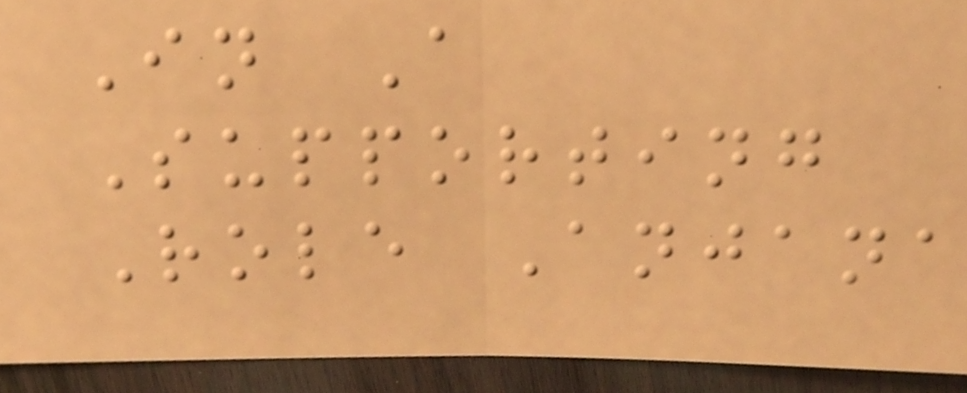In A
Supporting
Role Anjana
